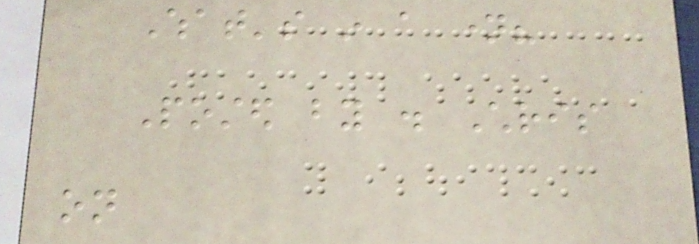What's in a name?
Posted by . Chris
on
